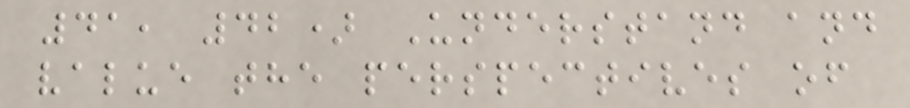41, 42) Understand and
value the perspectives of
